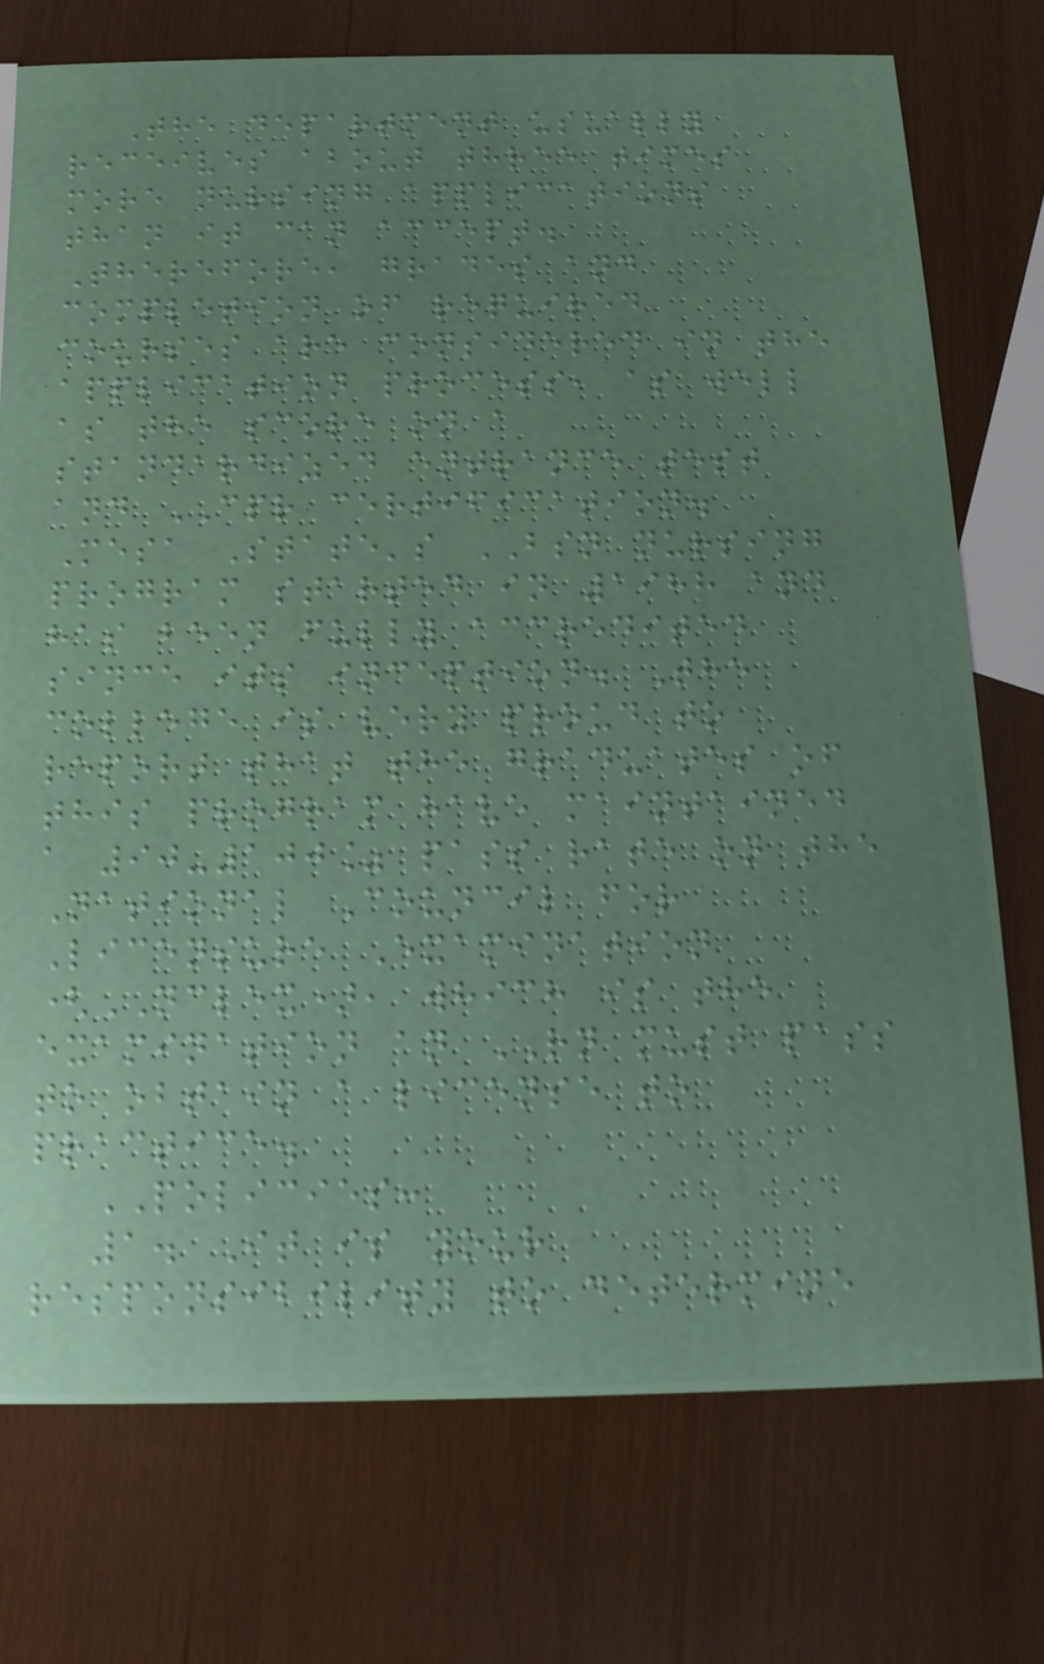The department usually
receives about three times
more nursing applications
than it can accept.
Therefore, grades and
completion of required
courses are considered in the
application process, as well
as the score on a
standardized entrance test
and CPR certification.
Mesa State's BSN nursing
program started in 1988 and
has been fully accredited
since its inception. The
college is very proud to
report that the graduates of
this program have maintained
a 90-100% pass rate on the
National Council for
Licensure Examination
(NCLEX), which is the
examination an RN must pass
to obtain a license to
practice.
POLICIES:
1. It is your
responsibility to determine
